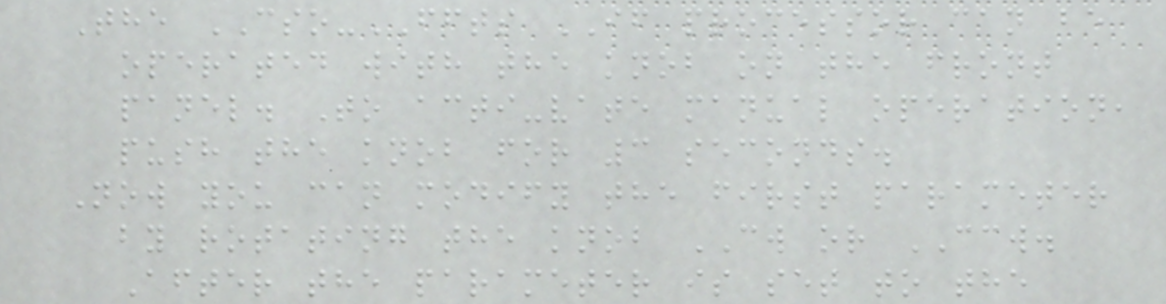The CSO-FFTS IF processor can be
operated with the knob on the front
panel. To acti-vate manual operation,
push the knob for 3 seconds.
Now you can modify the first parameter
by rotating the knob CW or CCW.
After the parameter is set to the
